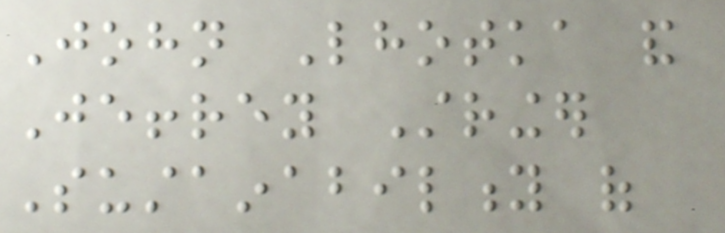John Lhotka and
Jeffrey Stringer
Sustainability of
